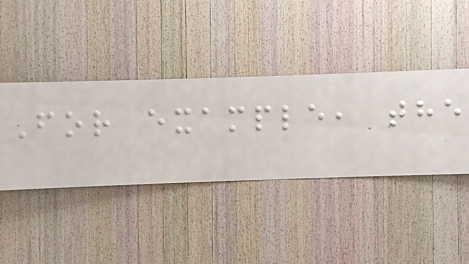For example, the
